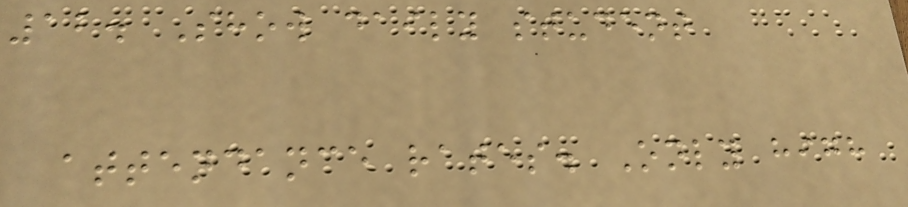12. Show daily student
attendance rates. Only high
